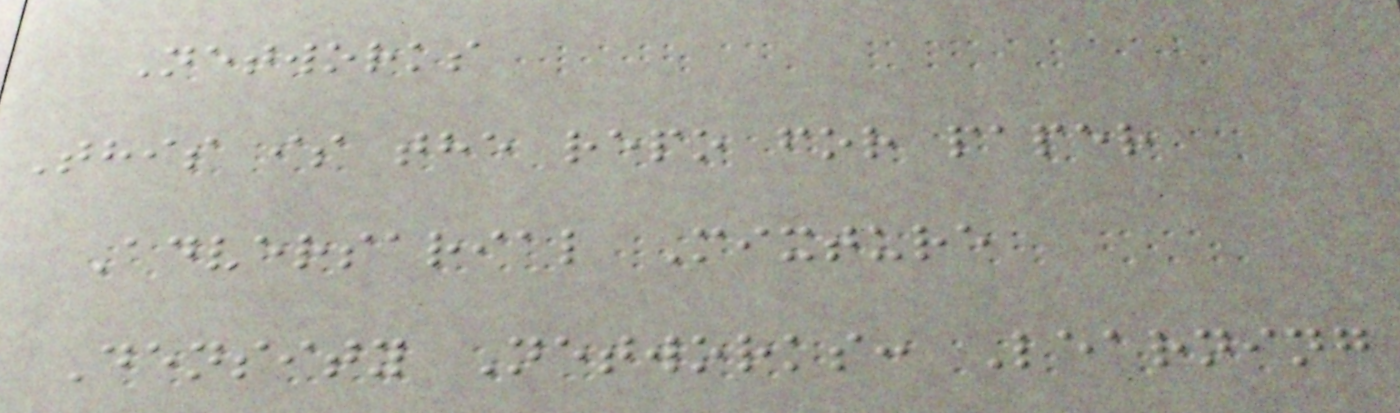Networks
This is the repo for paper
Adversarial Mixture
Density Networks: Learning
